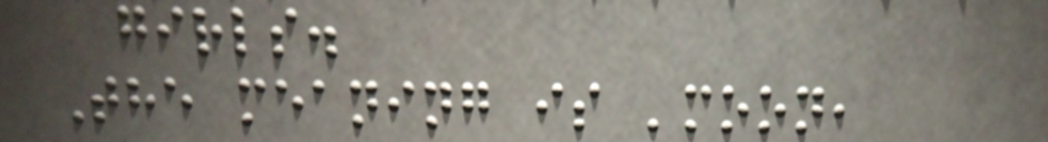girls.
The meaning is 'moon,
